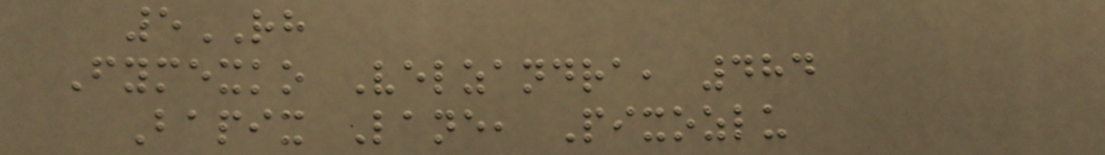5RH
Fymexko Velzandra, 484
Bapix Lane, Pixozlu
